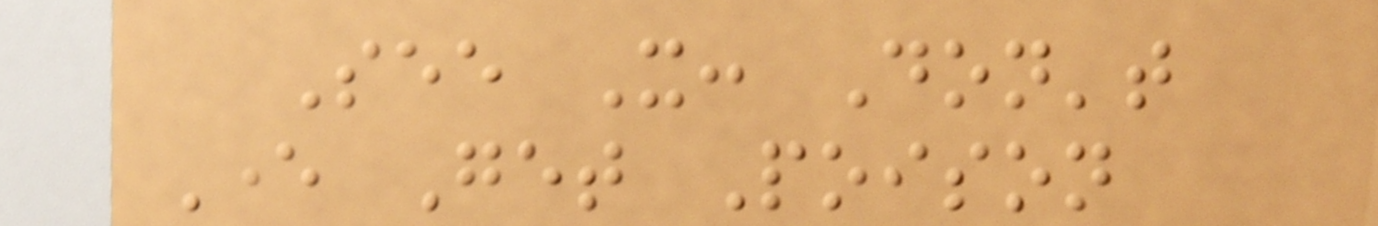See It: Don't
Ever Get Poison
